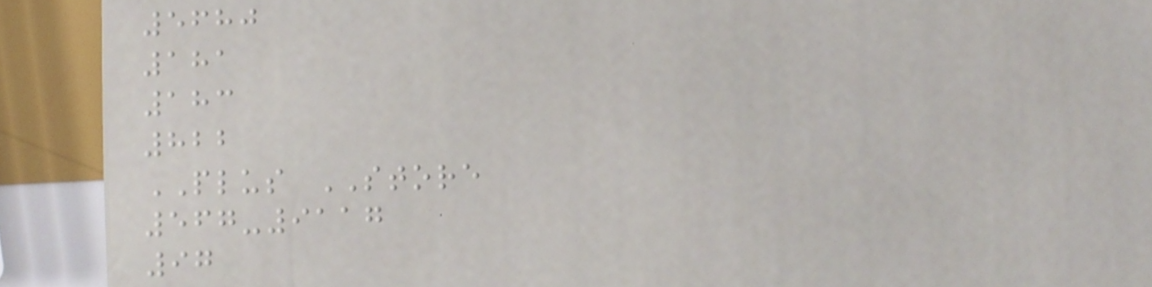5680
181
183
822
PLUS STORE
567-9117
97
